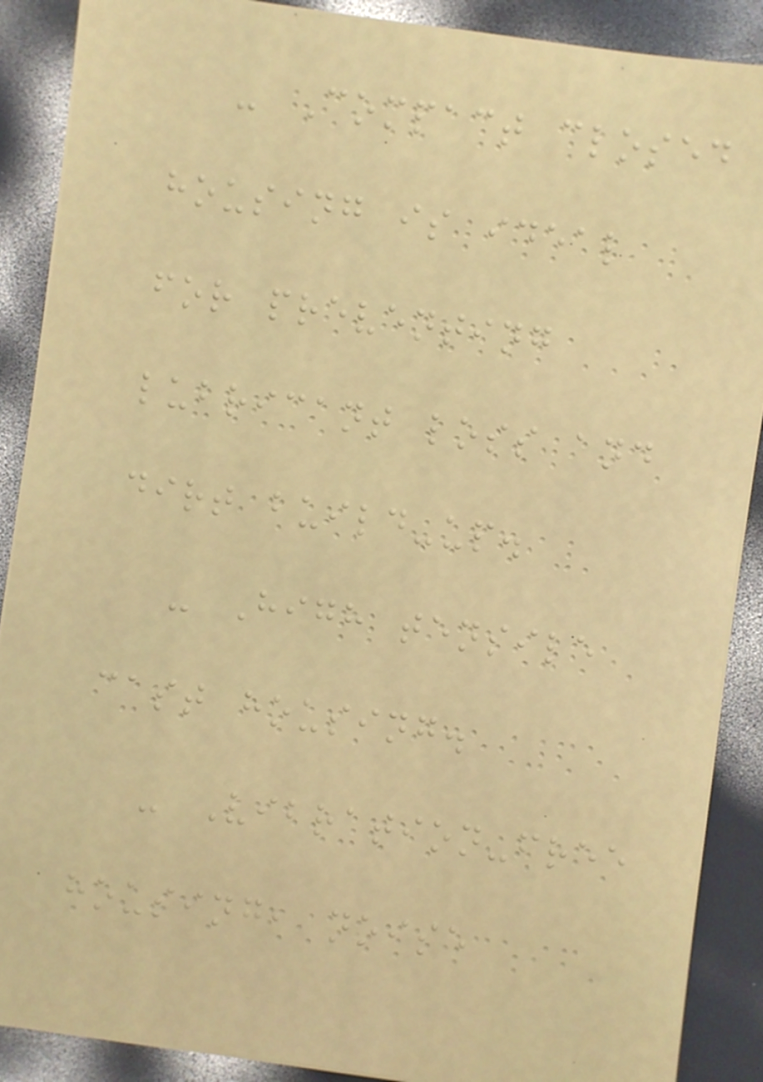- Compact closed
housing is ideal
for preventing
lubricant loss and
dirt build-up.
- High tensile
cast housing.
- Vibration-free
housing, noise
